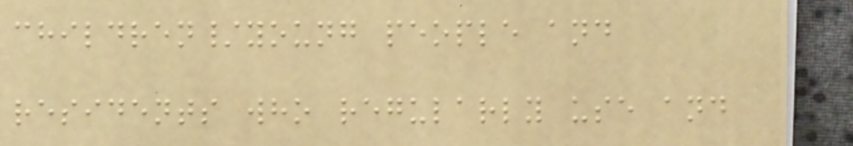children/young people and
residents who regularly use and
